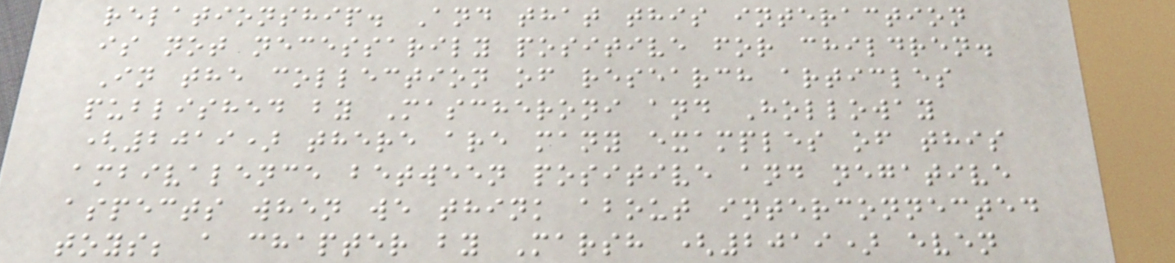relationship. And that this interaction
is not necessarily positive for children.
In the collection of research articles
published by Mascheroni and Holloway
(2019) there are many examples of this
ambivalence between positive and negative
aspects when we think about interconnected
toys; a chapter by Marsh (2019) even
